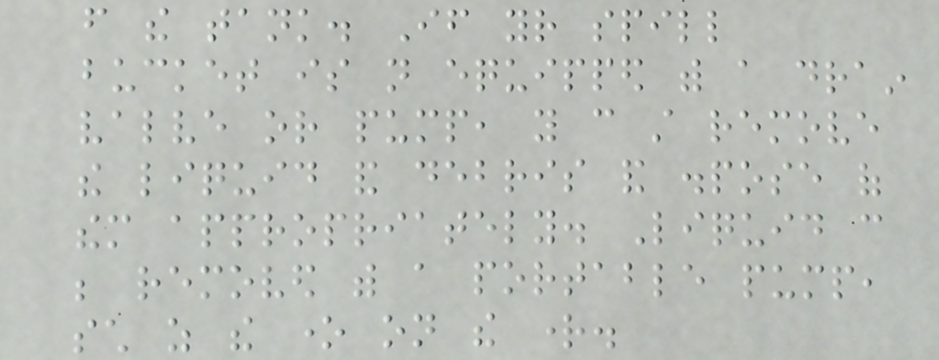from the tank. If your spill
bucket is not equipped with a drain
valve or pump, you can still remove
the liquid and debris and dispose of
them appropriately. Liquid can
be removed with a portable pump,
such as the one on the right.
